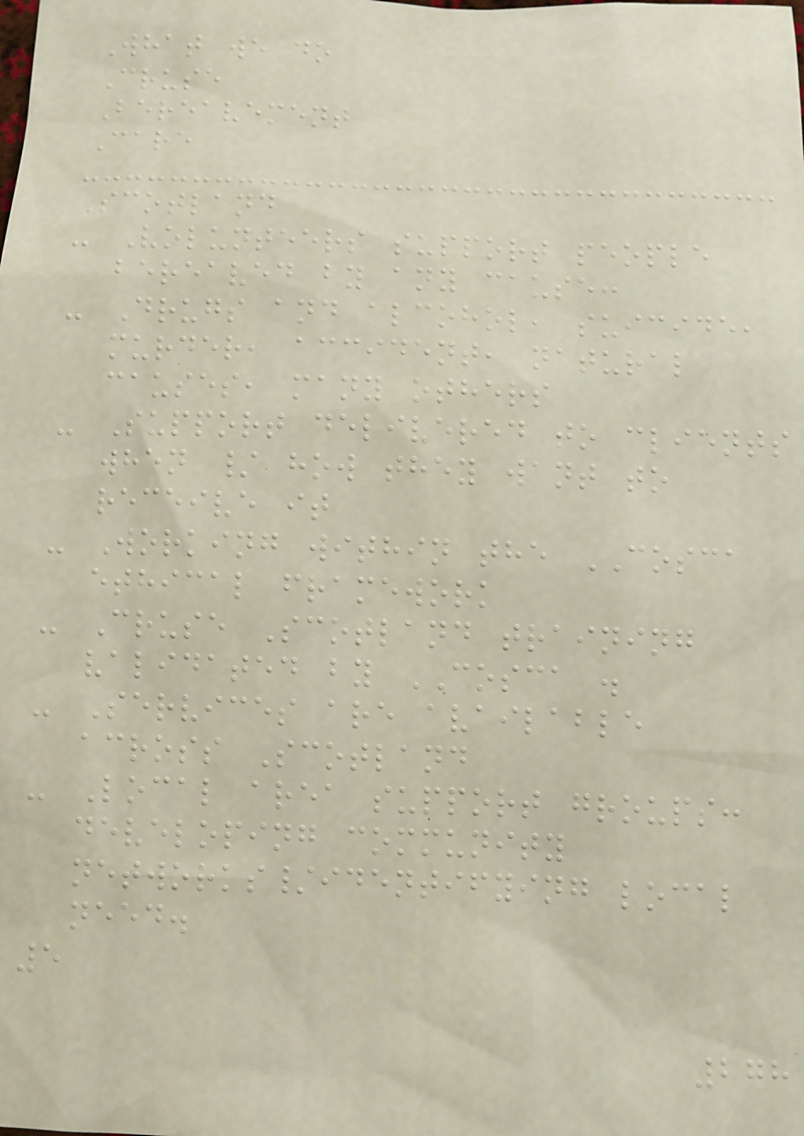What we do
Cruse
Bereavement
Care
Scotland
- Volunteers support people
bereaved by any cause:
- Drugs and alcohol, suicide,
murder, accident, natural
causes, many others
- Support delivered to clients
when / how they want to
receive it
- Working within the COSCA
ethical framework
- Cruse Scotland training
validated by COSCA .
- Services are available
across Scotland
- Local area support groups:
developing community
networks/identifying local
need.
5
278
